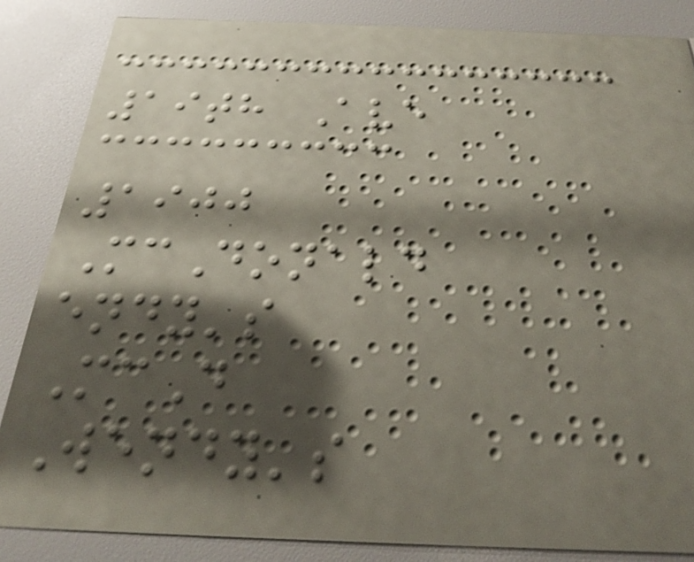19th Ave
1900
McDonald
endy's
McD
Wendy's
